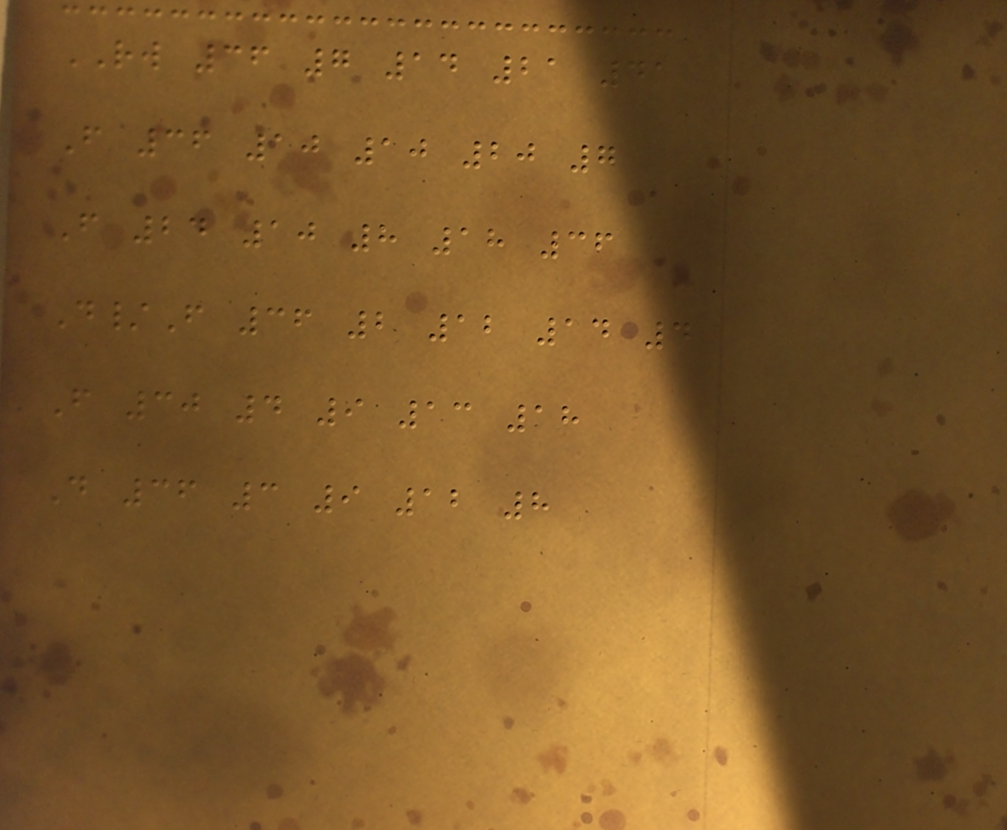RW 36 7 14 21 41
F 36 10 10 20 7
F 24 10 8 18 36
D/F 36 2 12 14 4
F 30 4 9 13 18
D 36 3 9 12 8
